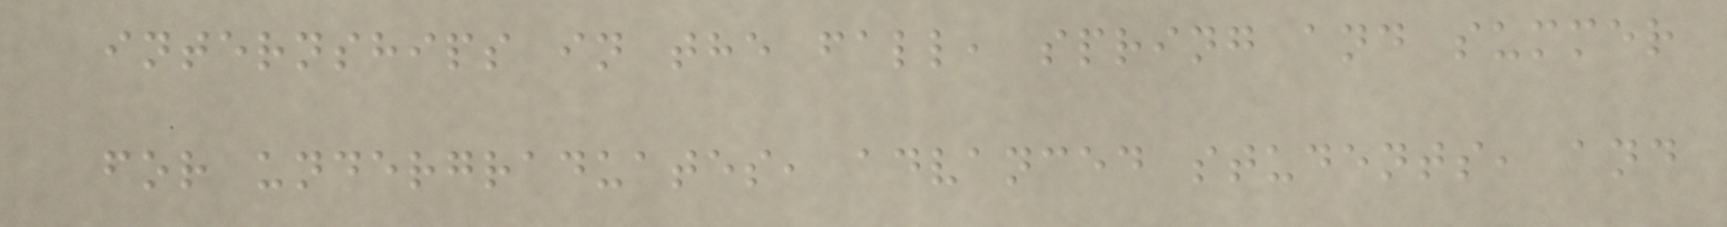internships in the fall, spring and summer
for undergraduates, advanced students, and
